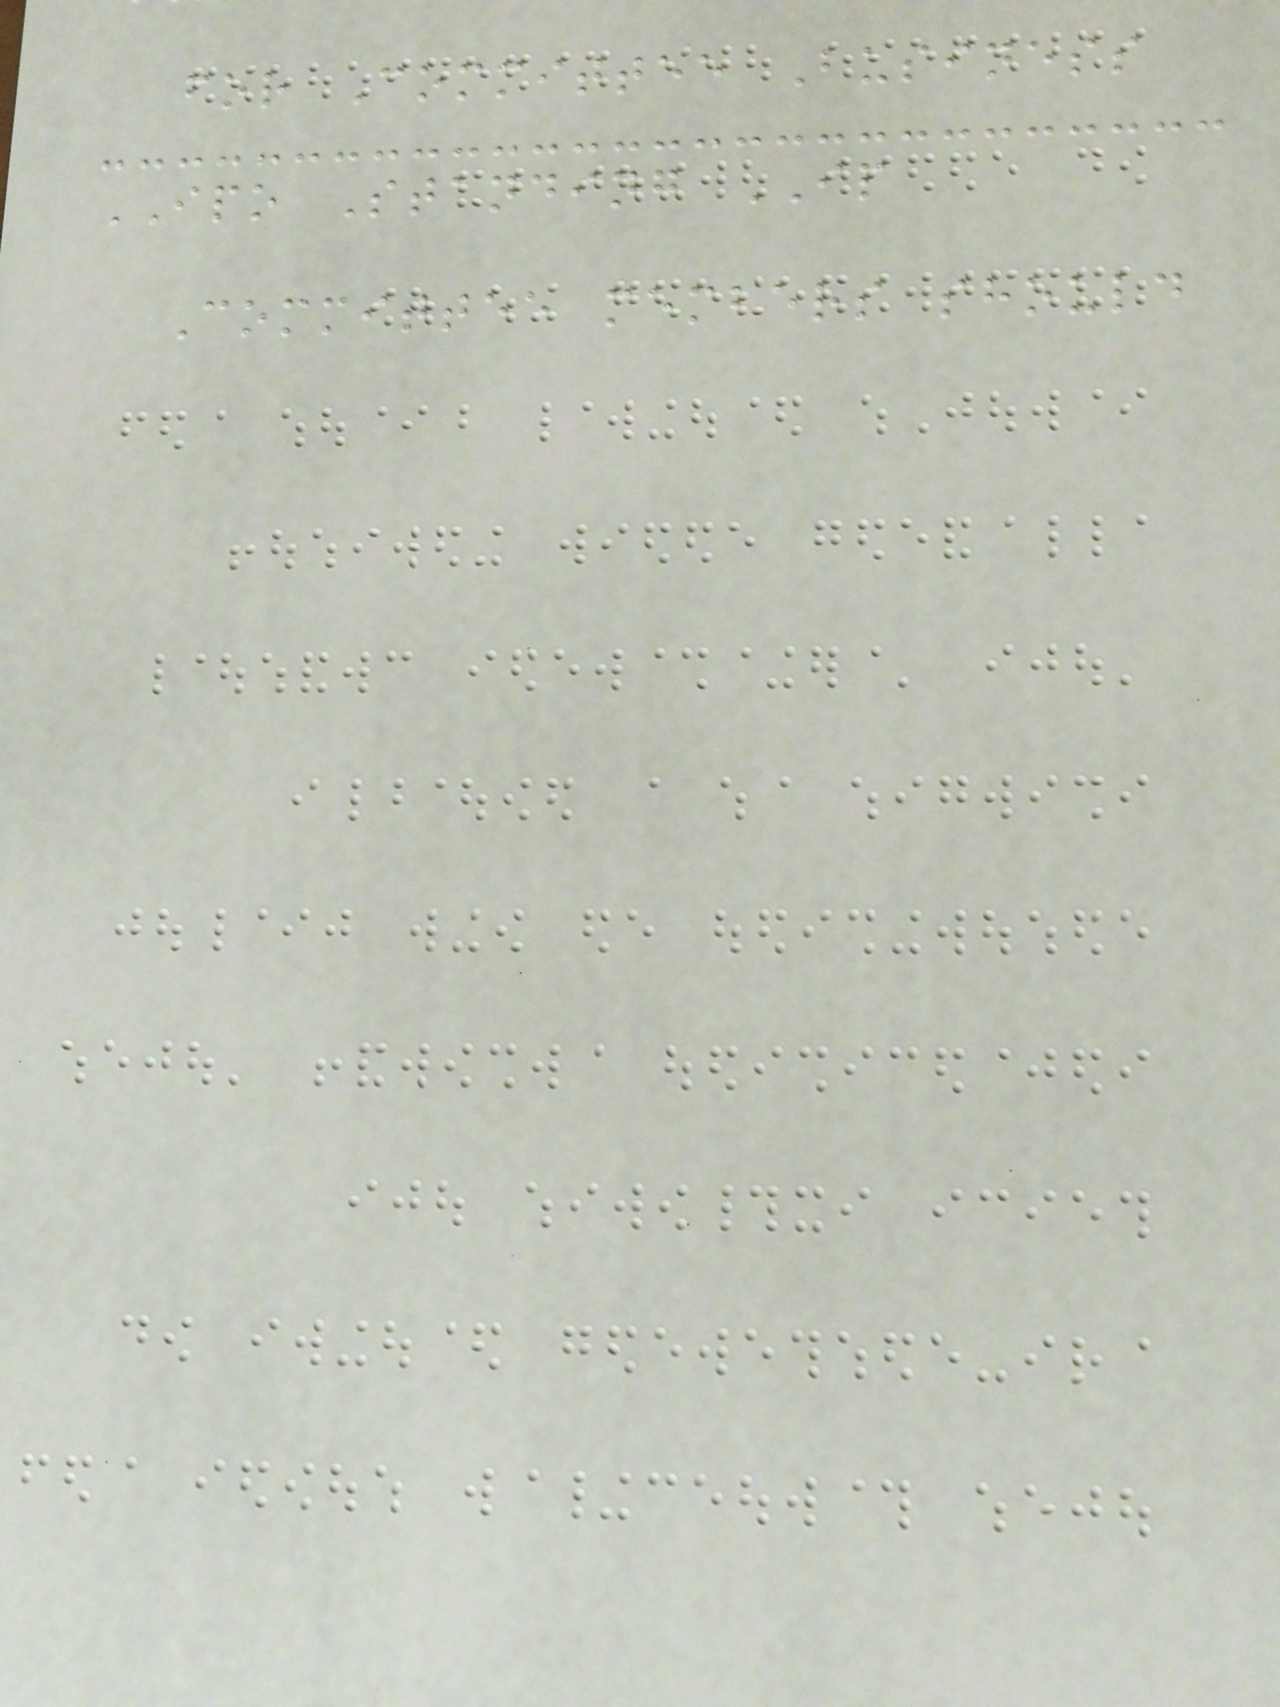for Committee Business
IPO Standing IP
Committee members should
